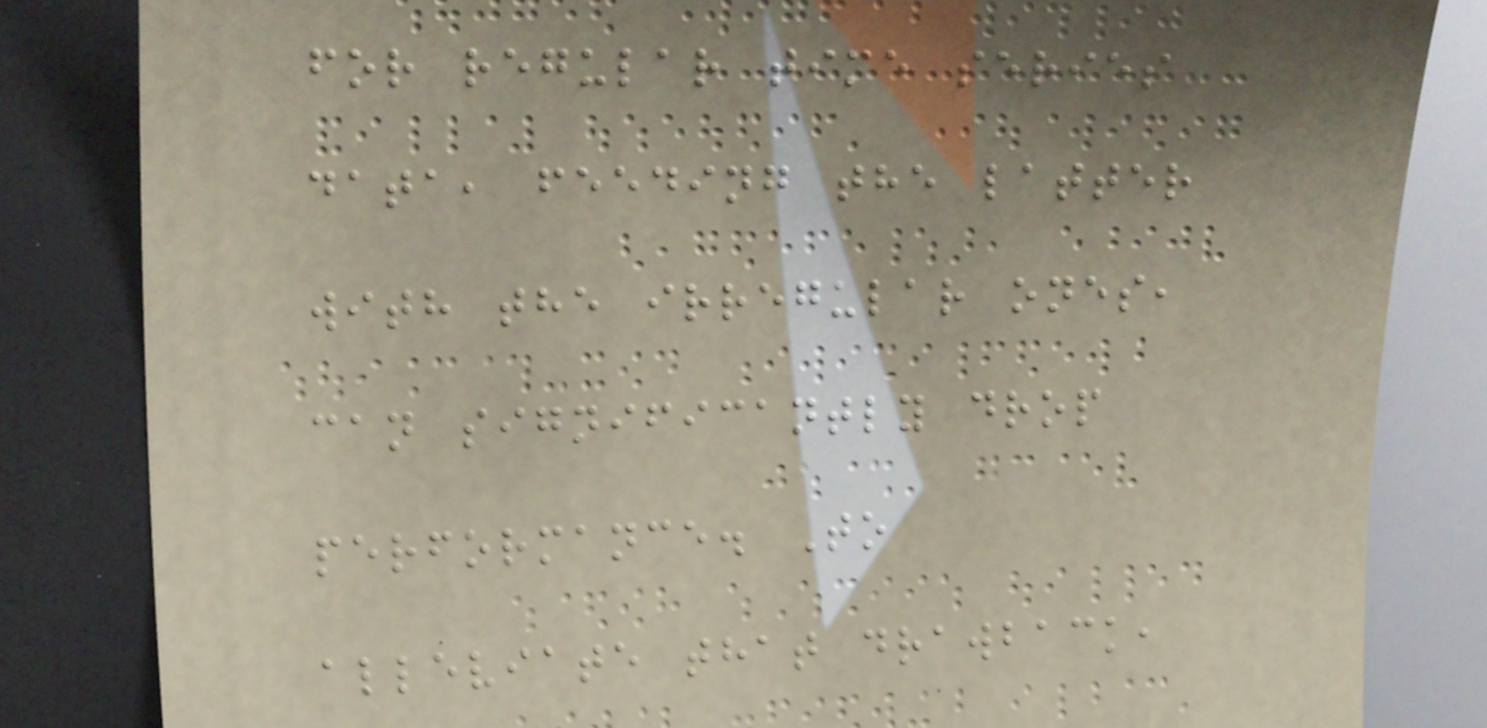for regular time series
data, feeding the latter
with the irregular ones,
can significantly drop
performance. To
alleviate that drawback,
